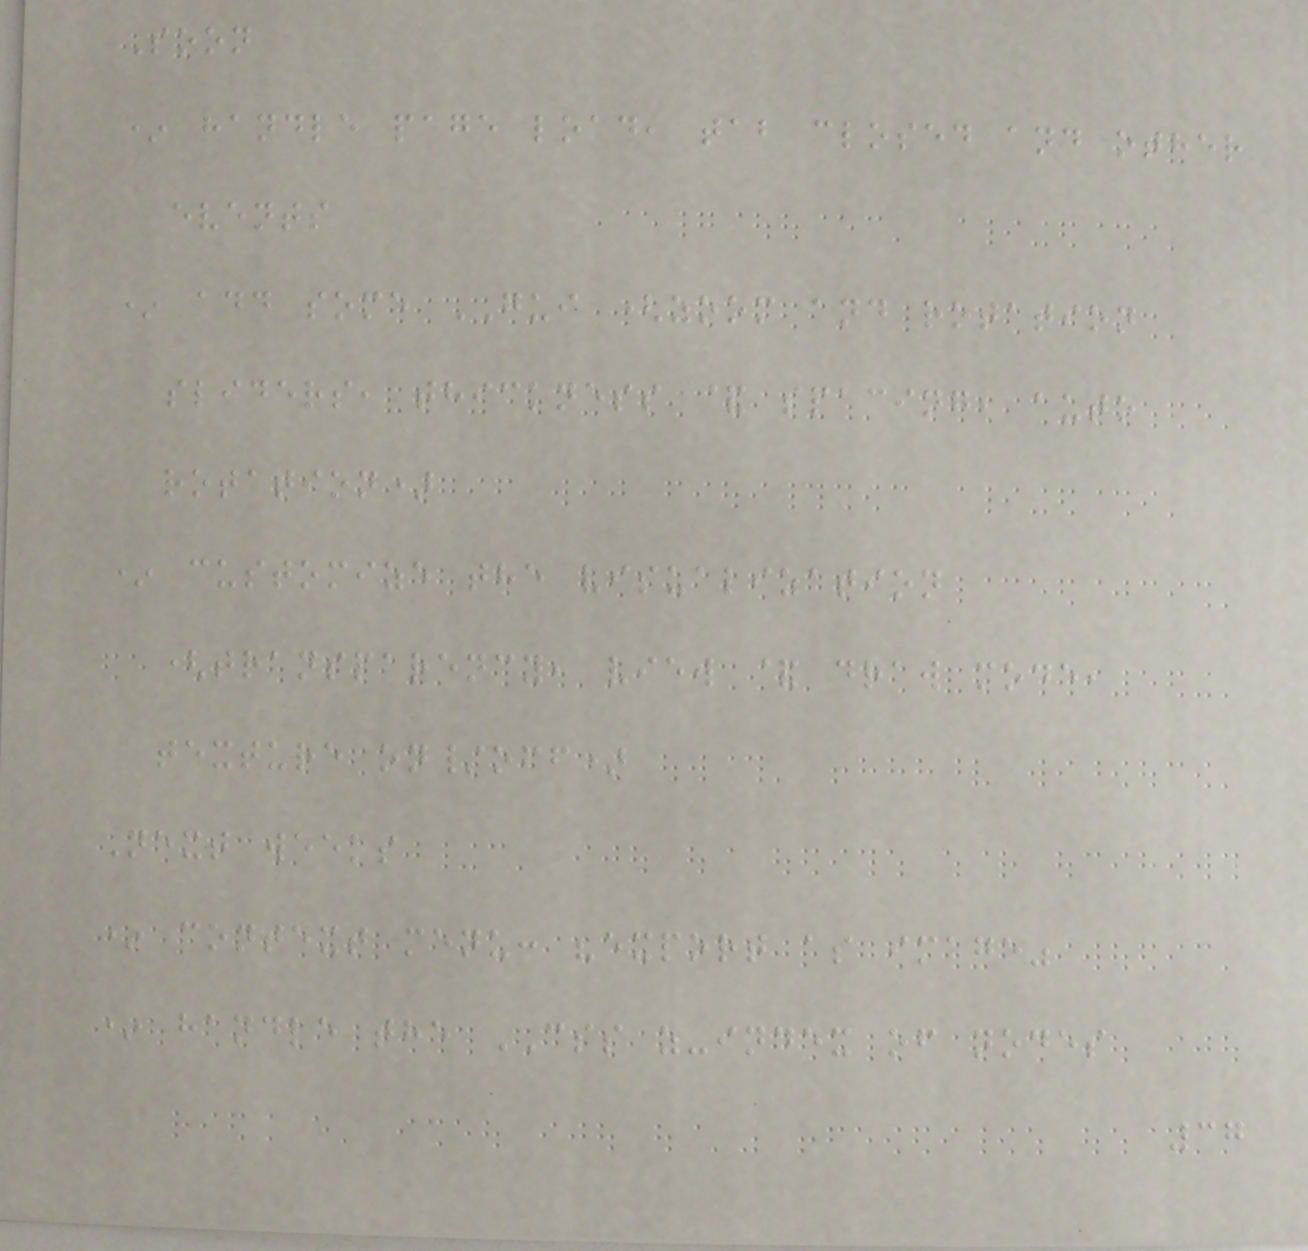Soon
* handle page load, tab closed and other
events
* add some GUI (zoom and rotation
sliders, thickness & spacing, auto
rotation)
* customize the visualization
(transparency, view & draw mode,
texture on/off)
Next weeks
* context menu: "export as image"
* handle the CSS z-index of nodes
37
